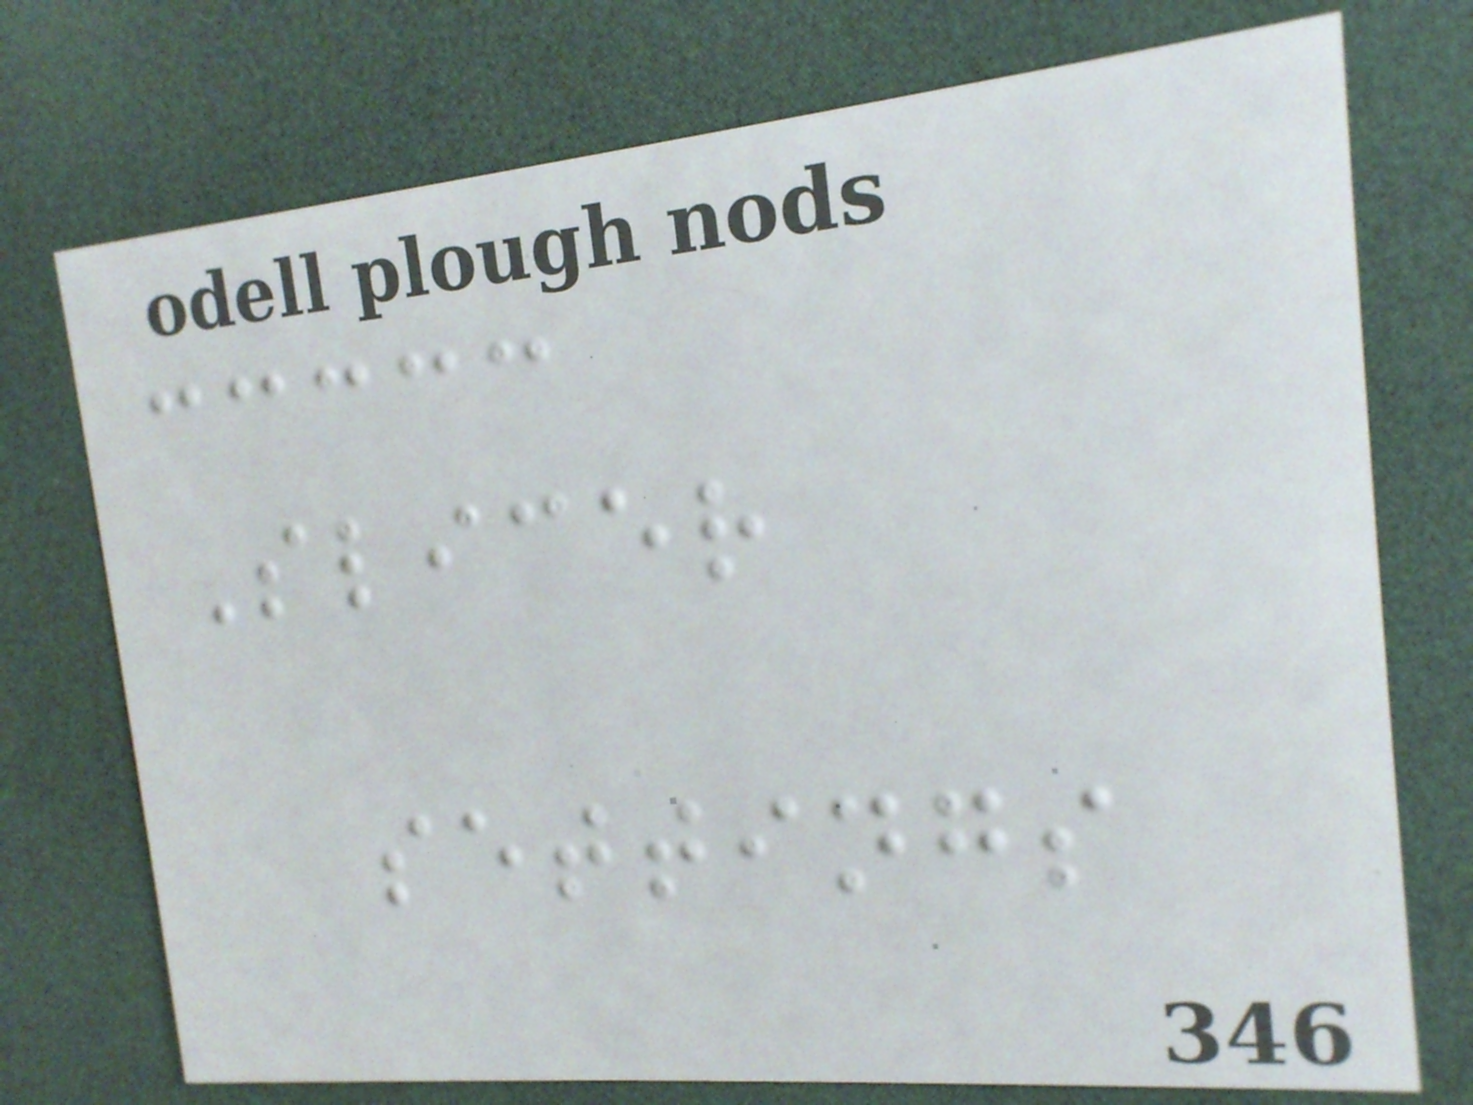Slicer
settings
